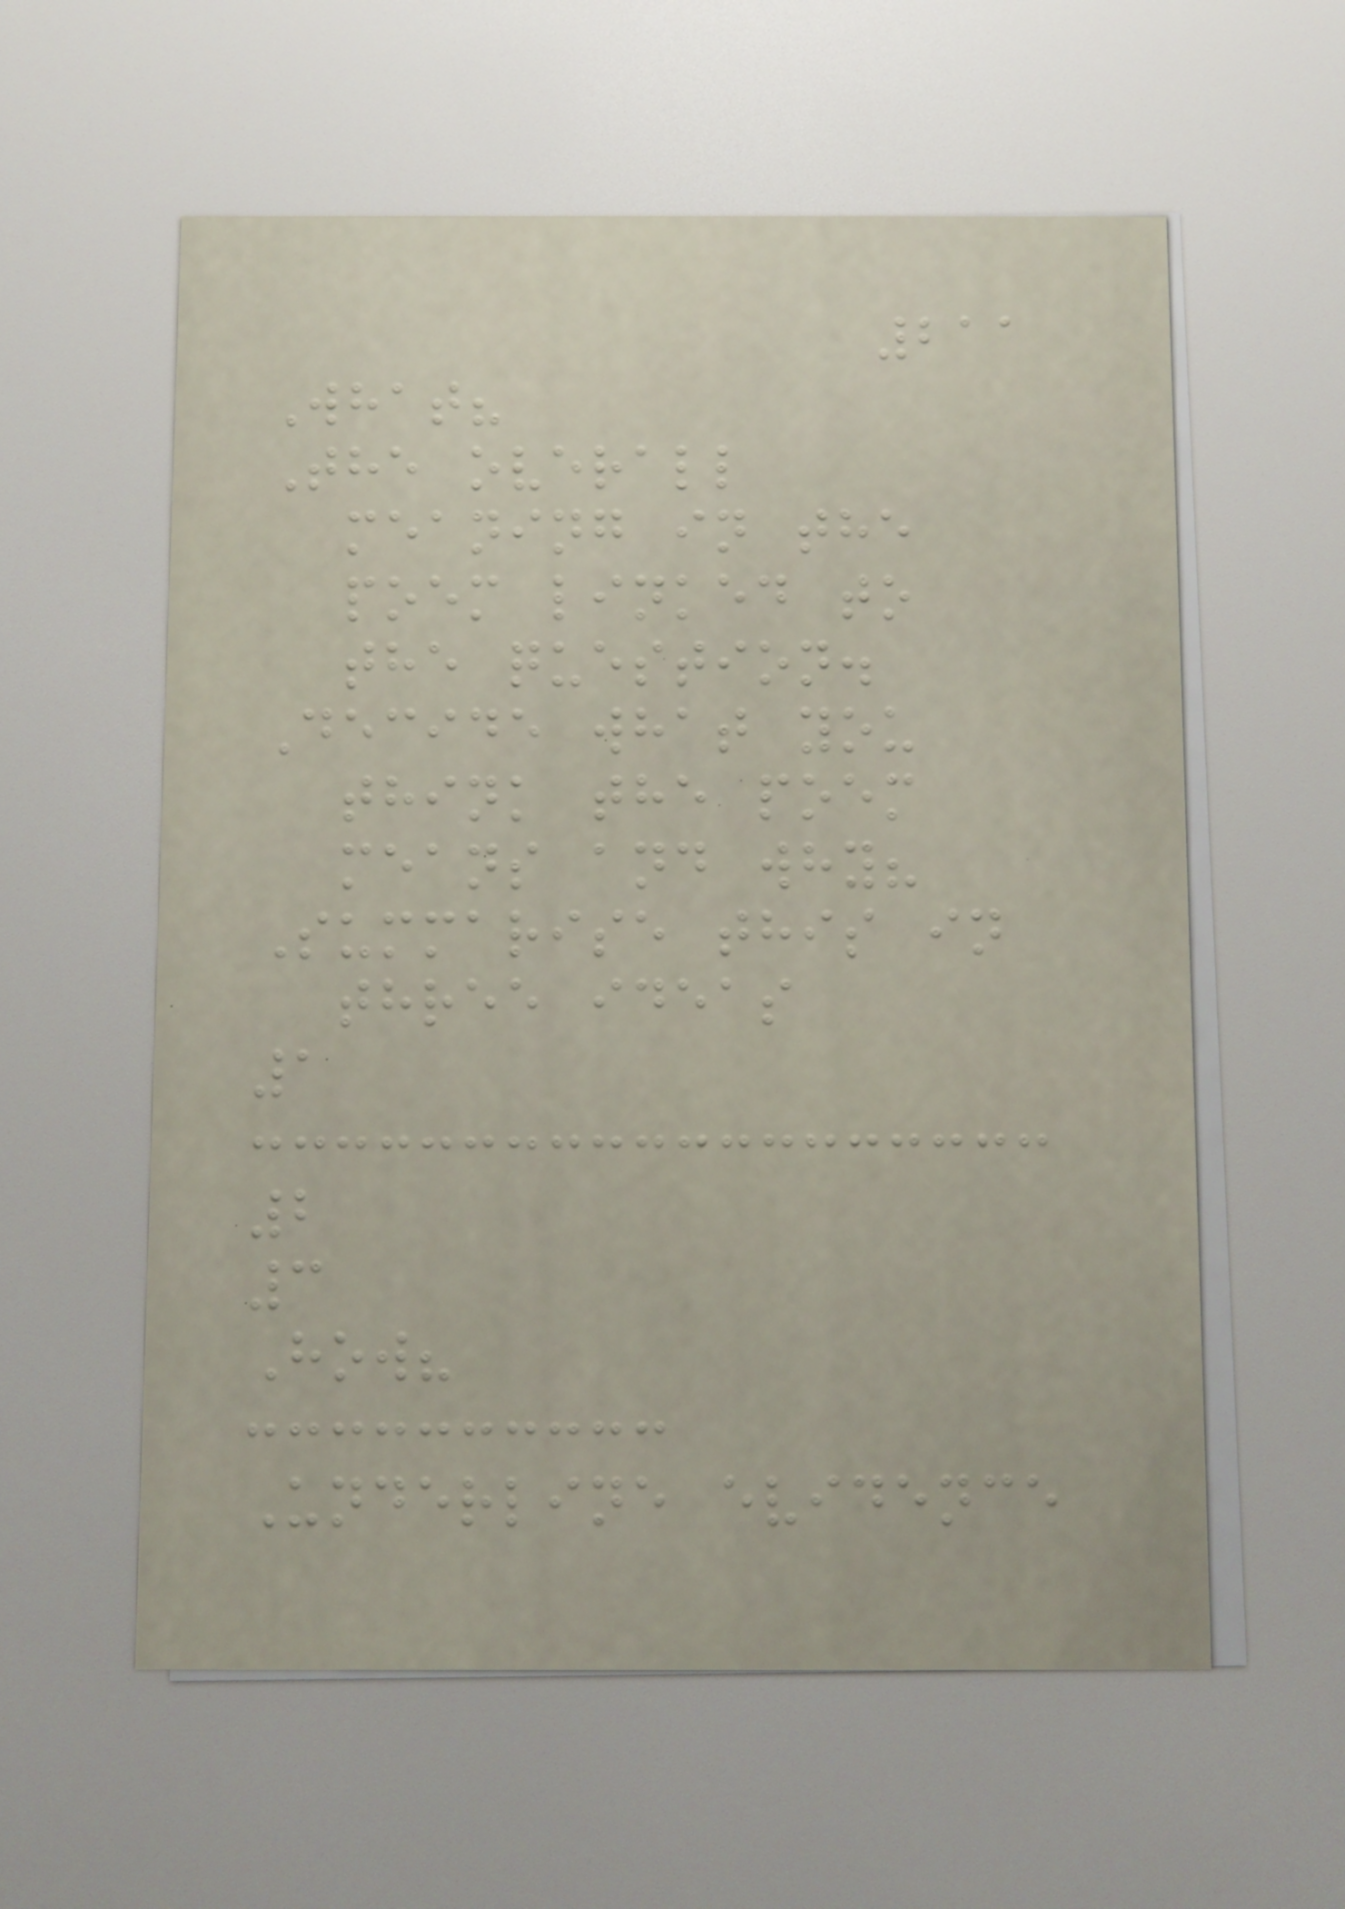211
What?
The overall
meaning in the
poem linked to
the question.
Decide what you
think the poem
means and why?
Summarise this in
three ideas
1
2
3
How?
Underline evidence
